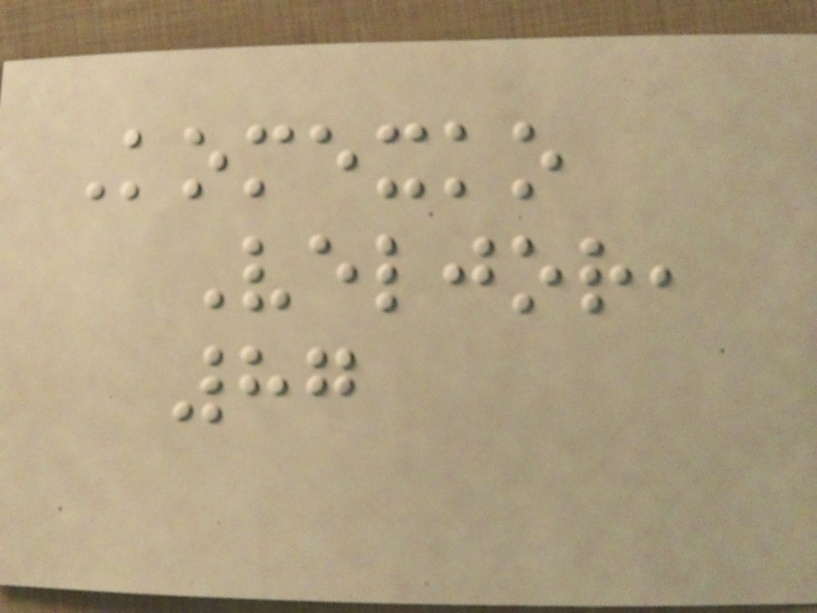Komexko
Veljor,
87
